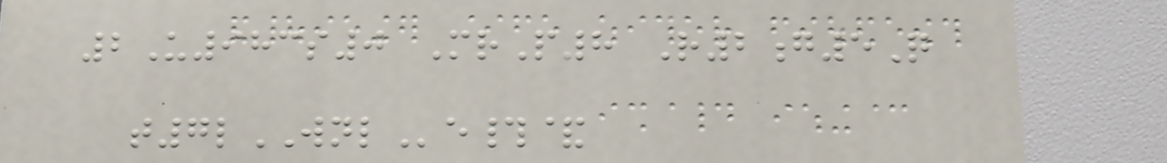2U983s0 MrP8 R2g5Q
t7lWNLe#&
